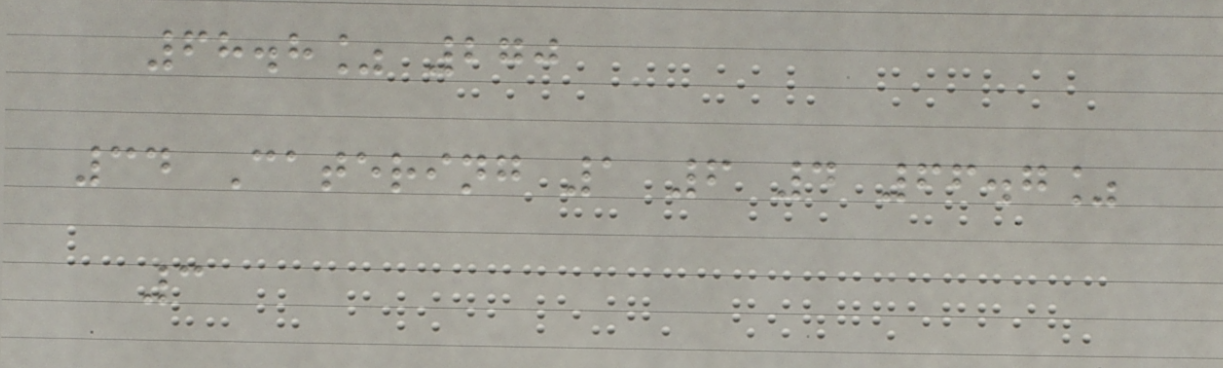68.8% 270
34 Catering 1 6 4 66.7%
3
